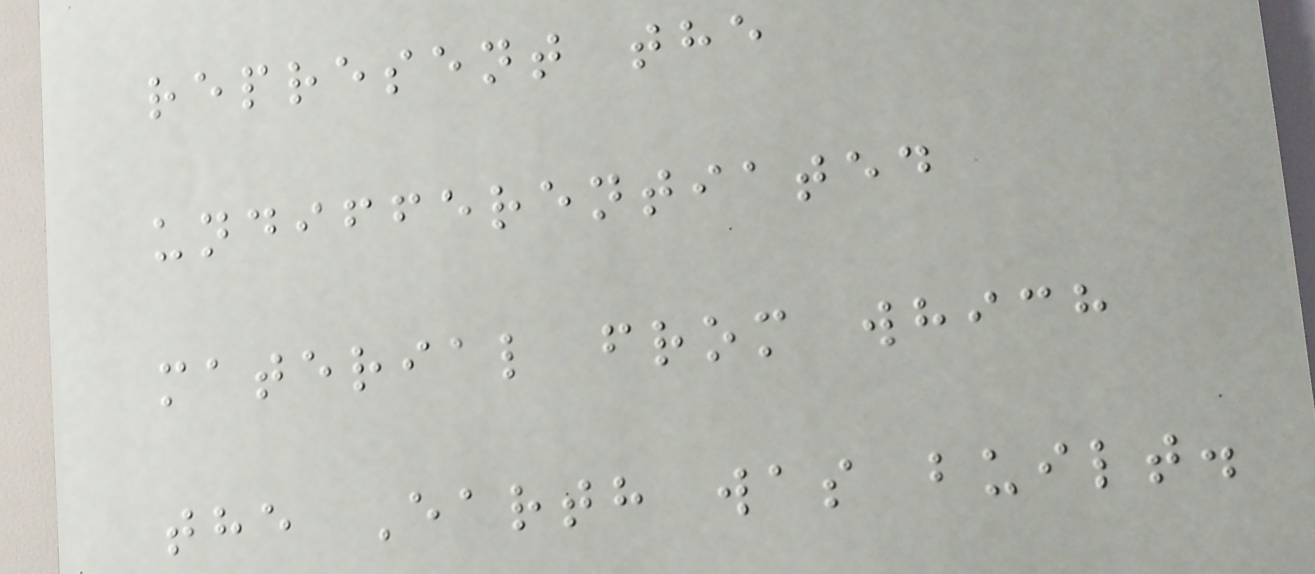represent the
undifferentiated
material from which
the Earth was built.
